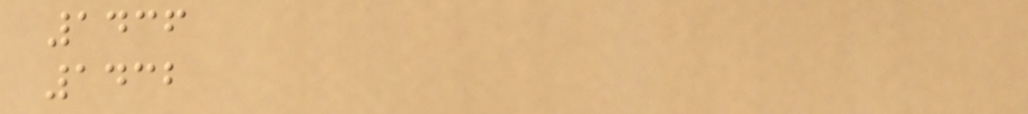1436
1432
